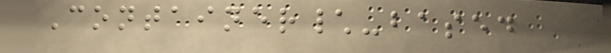Container\-based
